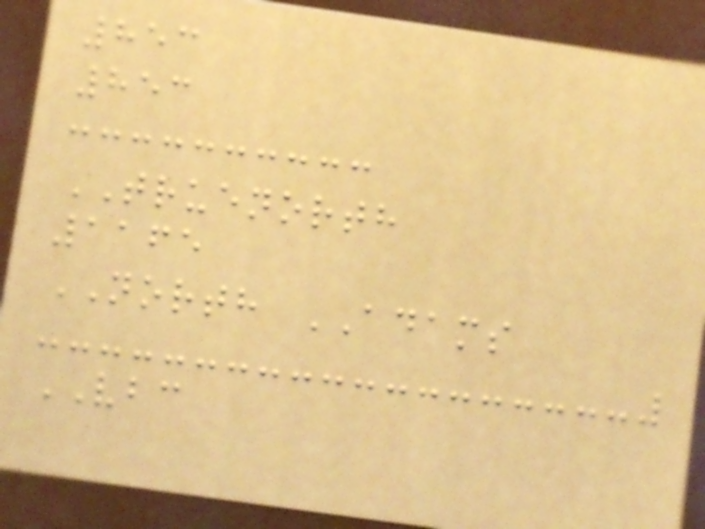853
853
TRUENORTH
1165
NORTH ADAMS
VBC
